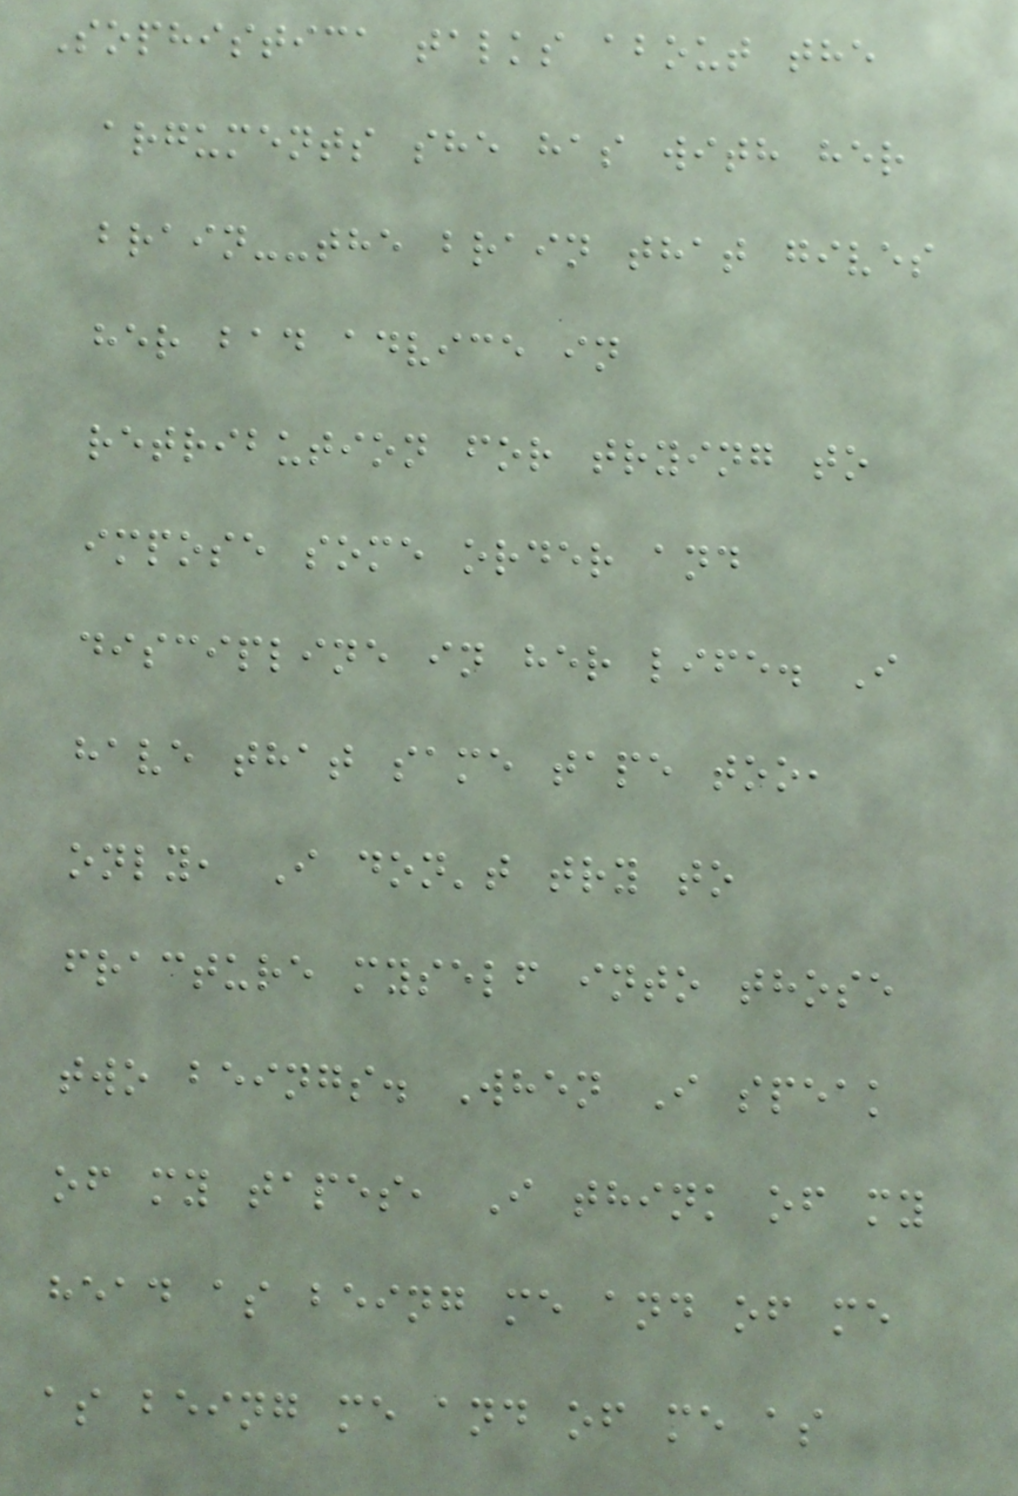Sophistica talks about the
arguments she has with her
brain--the brain that gives
her bad advice in
retribution for trying to
impose some order and
discipline in her life. I
have that same tape too,
only, I don't try to
fracture myself into those
two beings. When I speak
of my tapes, I think of my
head as being me and of me
as being me and of me as
